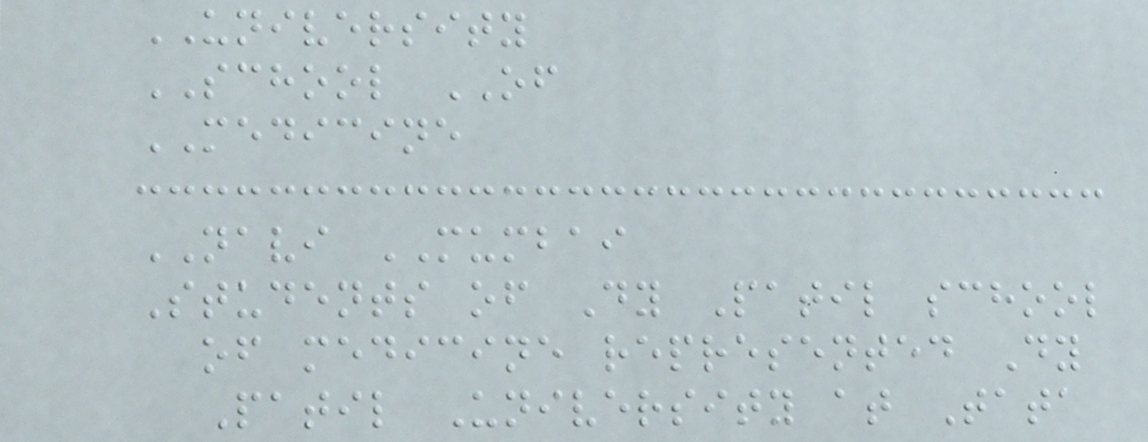UNIVERSITY
SCHOOL OF
MEDICINE
NAVI MUMBAI
Students of Dy Patil school
of medicine represented Dy
Patil University at Tata
